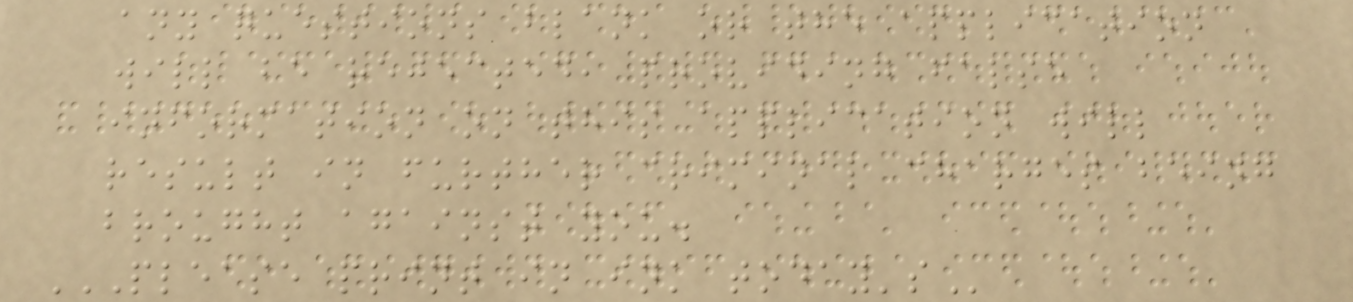any questions blank or the application
will be rejected, providing false
information on this application will
result in further criminal charges being
brought against you.
PLEASE PRINT IN INK TODAY'S
